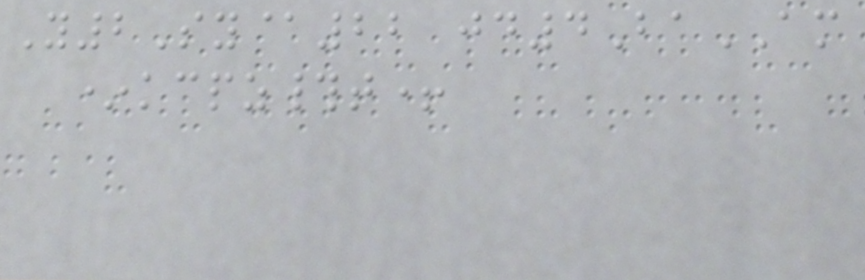Y2Sy@22 jd4BaAM
*kcpz#t+
